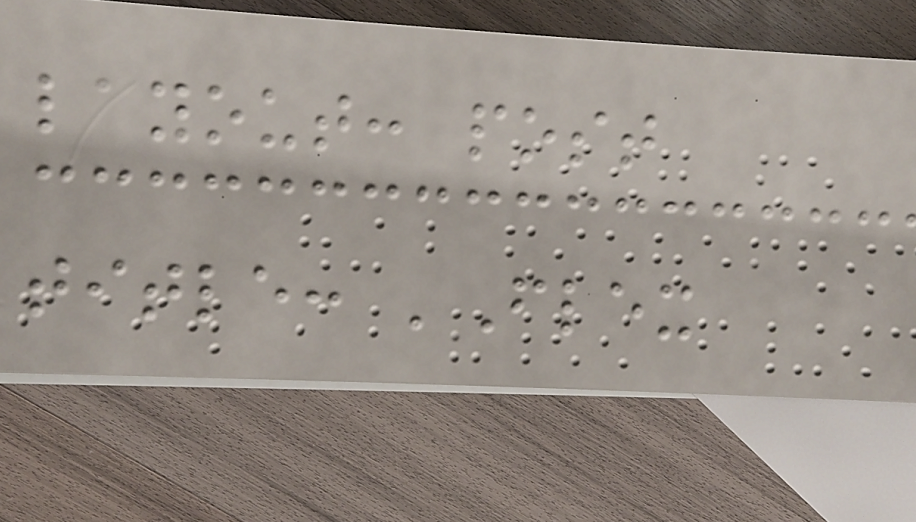layout: post
title: 'Flex
